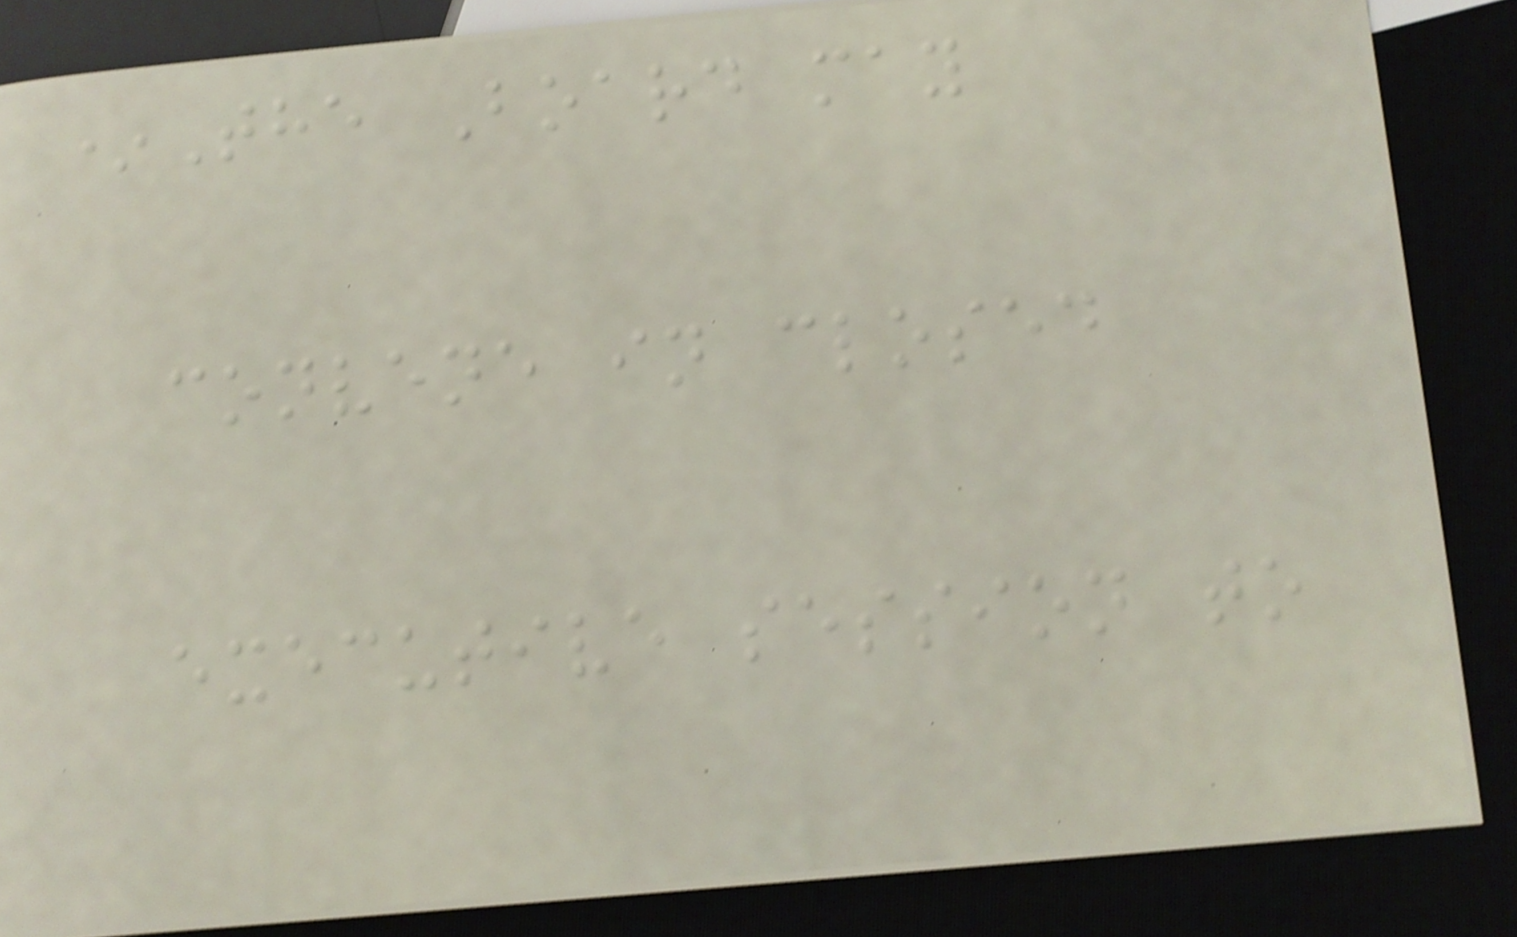*The Board may
convene in closed
executive session to
